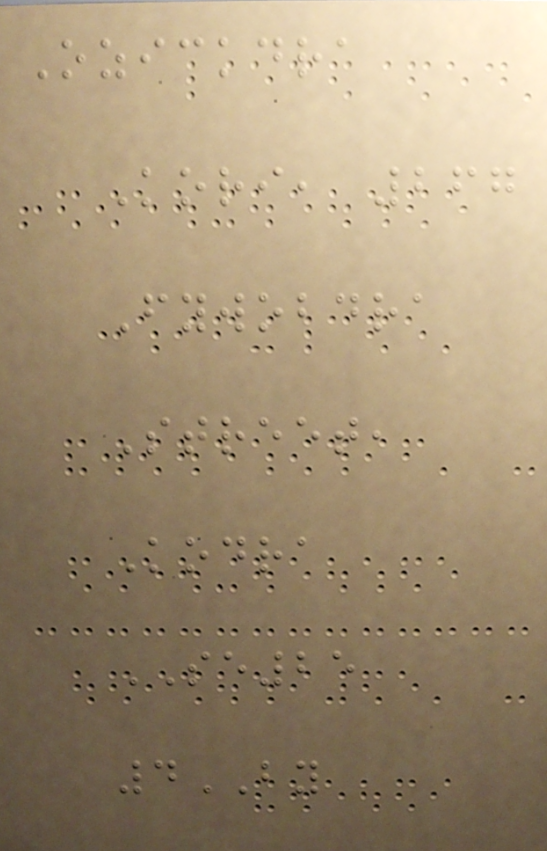Ozickdra
Kori, 267
Fywobdra
Street,
Kodra
SE25
4BY
